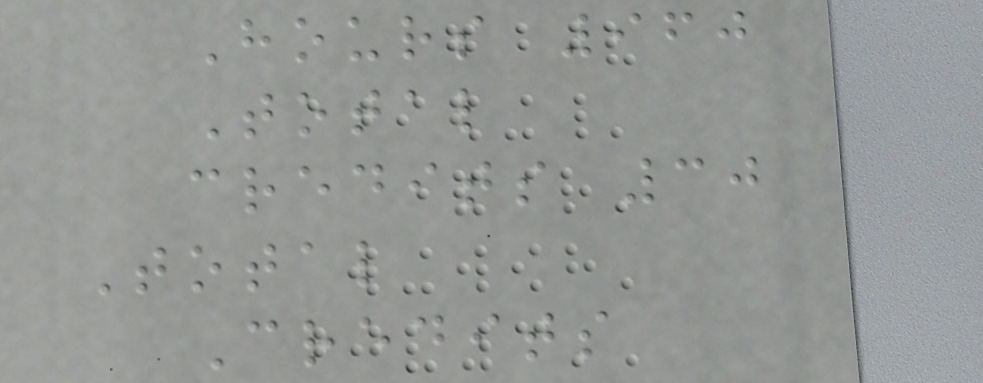Hours 960
Total
credits 30
Total
Credits
